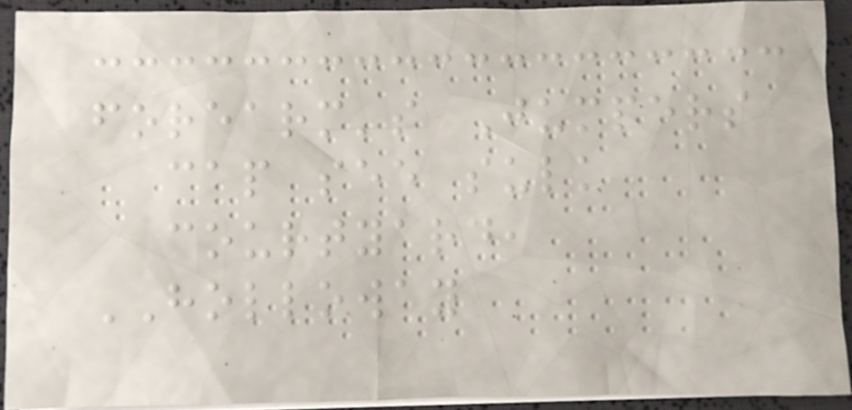forearm's Jumpers
cap see sulk
courtyard,
HOLLOWAY
